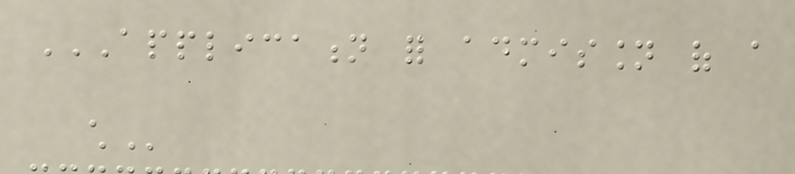APPLICATION FOR ADMISSION OF A
CHILD
